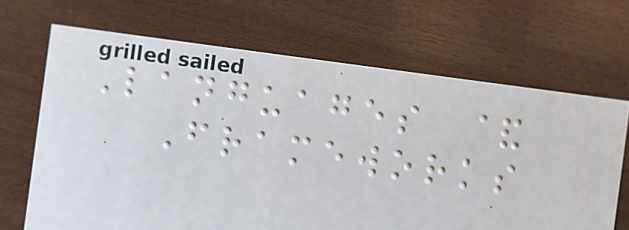Languages &
Frameworks
